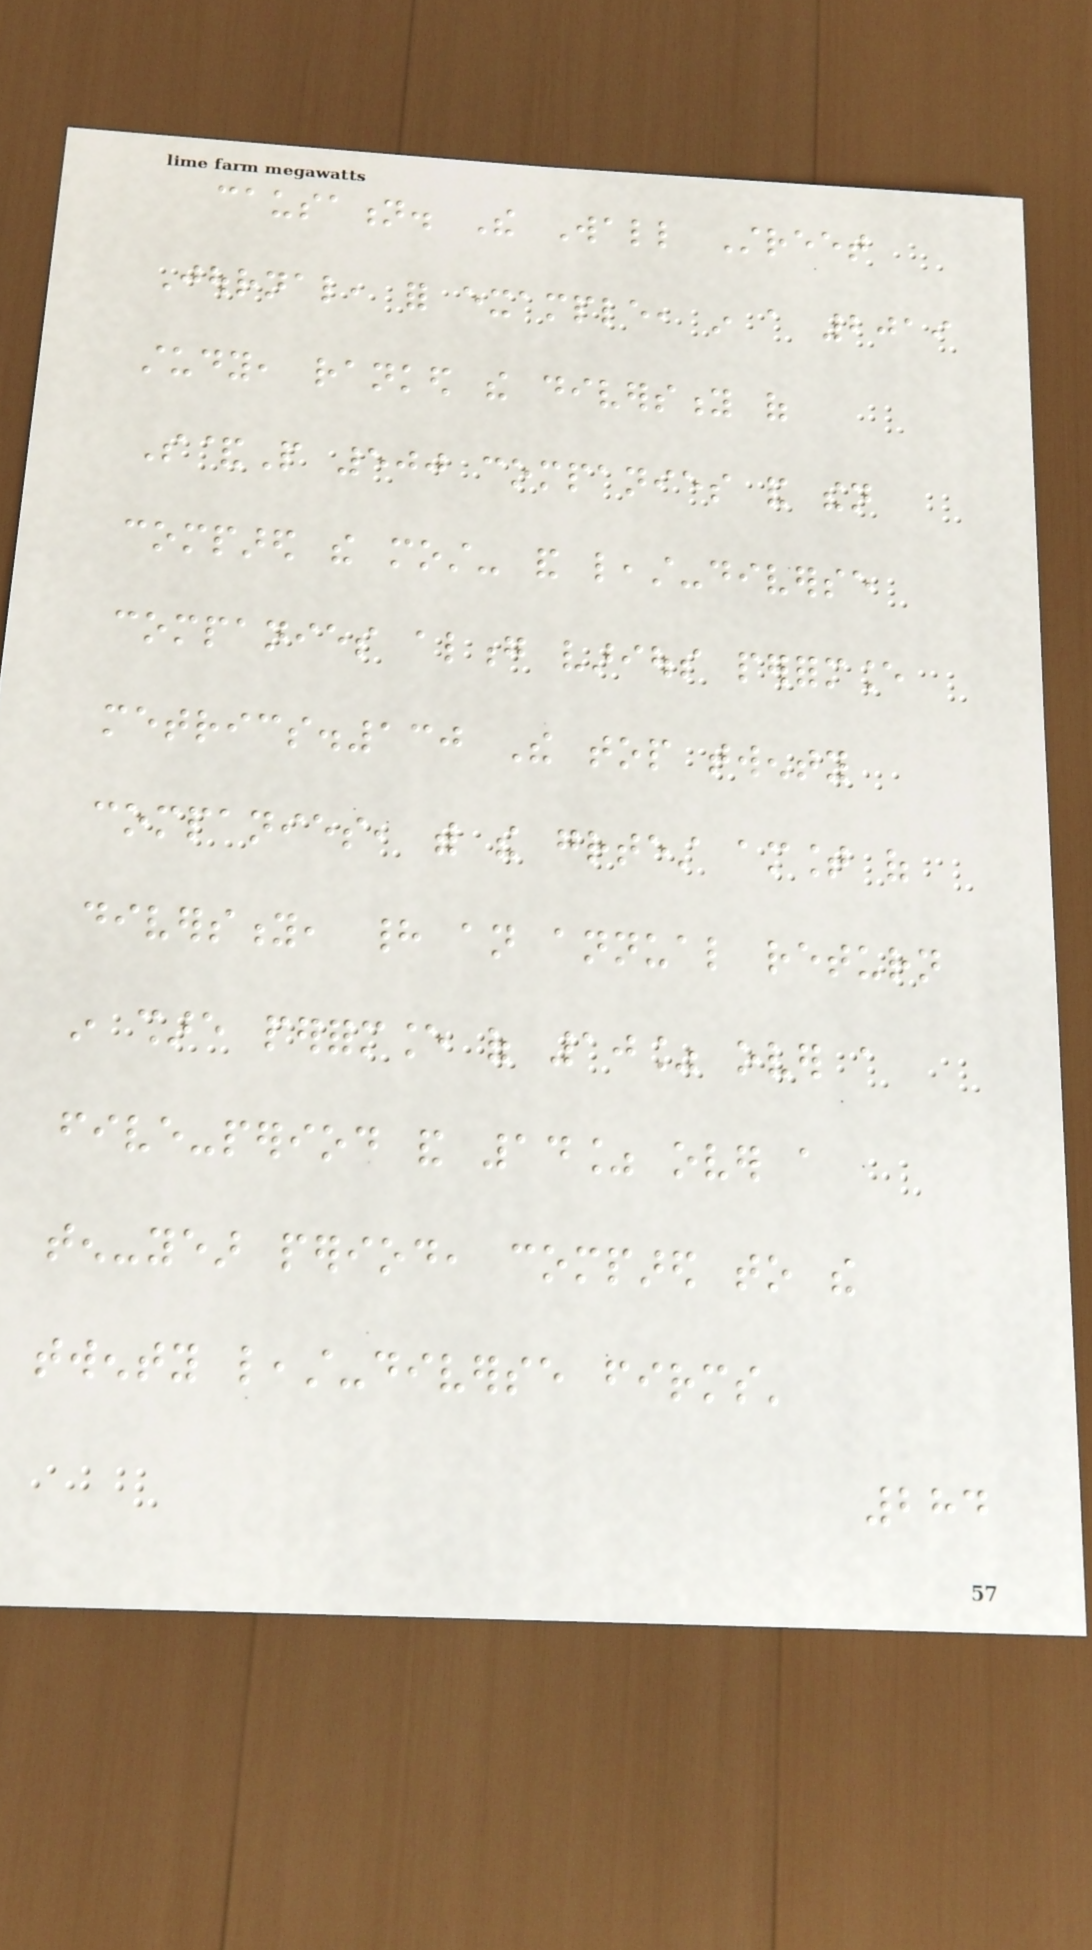causation. The Wall Street
Journal, for example, in a 2019
study, ranked the diversity of
S&P 500 companies and then
compared the most- and least-diverse
companies along various performance
metrics.130 The top twenty
companies, with the greatest amount of
diversity, had an annual return
in share performance of 10% over a
five-period and 14% over a
ten-year period, compared to the
twenty least-diverse firms'
284
